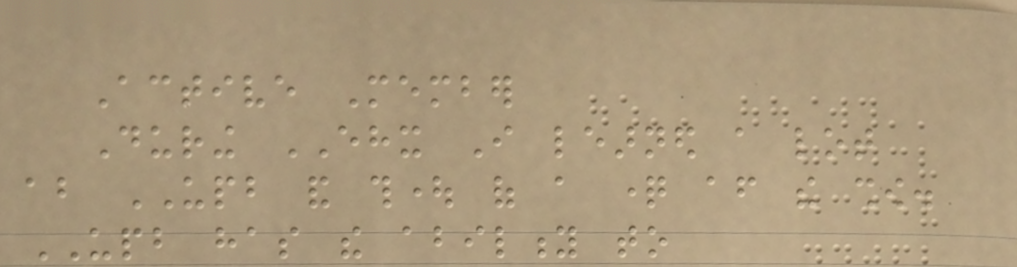Active Member
During EHX I learned a lot
about UPB and thought of a question after the show.
UPB has the ability to
